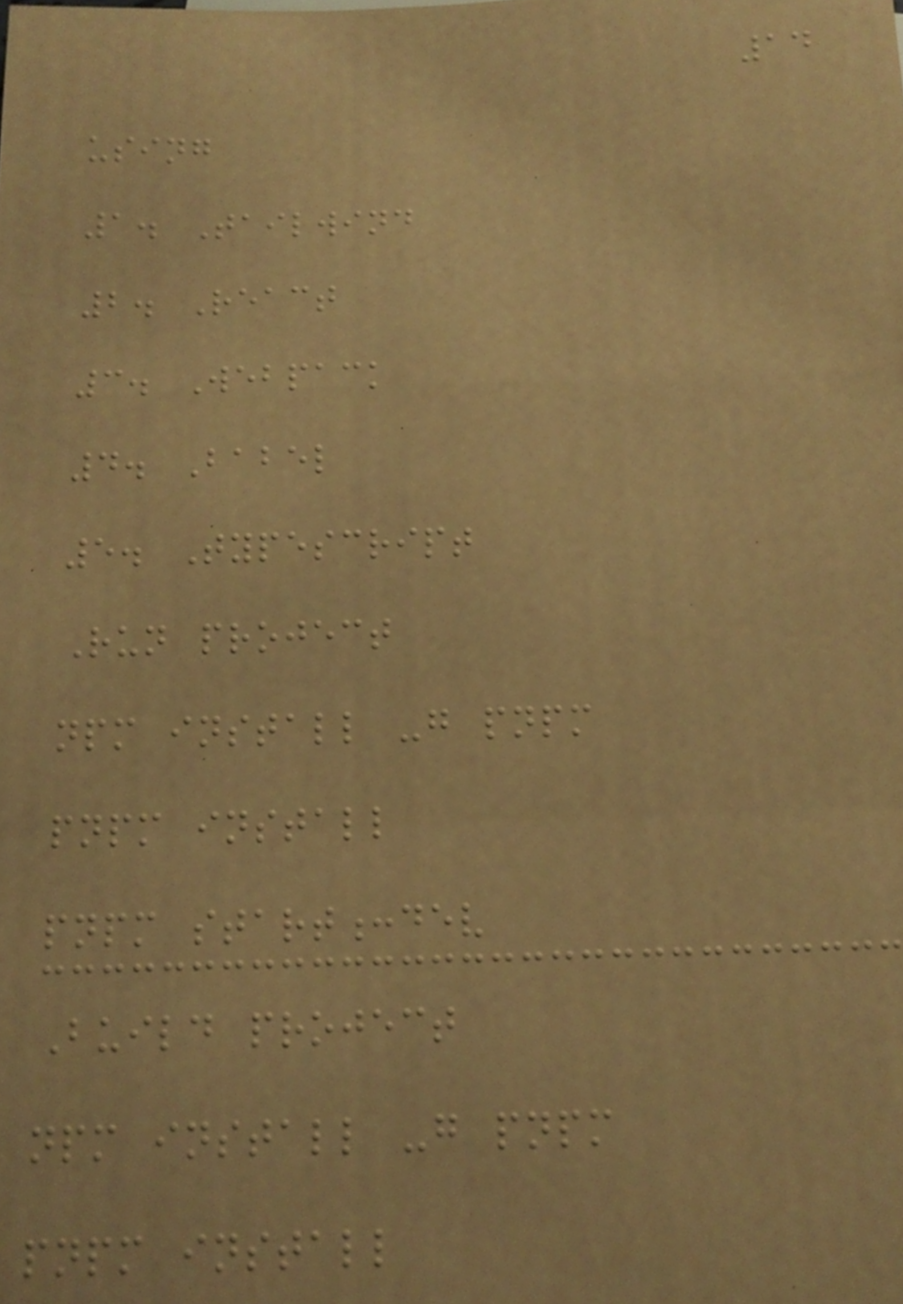14
using
1. Tailwind
2. React
3. Webpack
4. Babel
5. Typescript
Run project
npm install -g pnpm
pnpm install
pnpm start:dev
Build project
npm install -g pnpm
pnpm install
